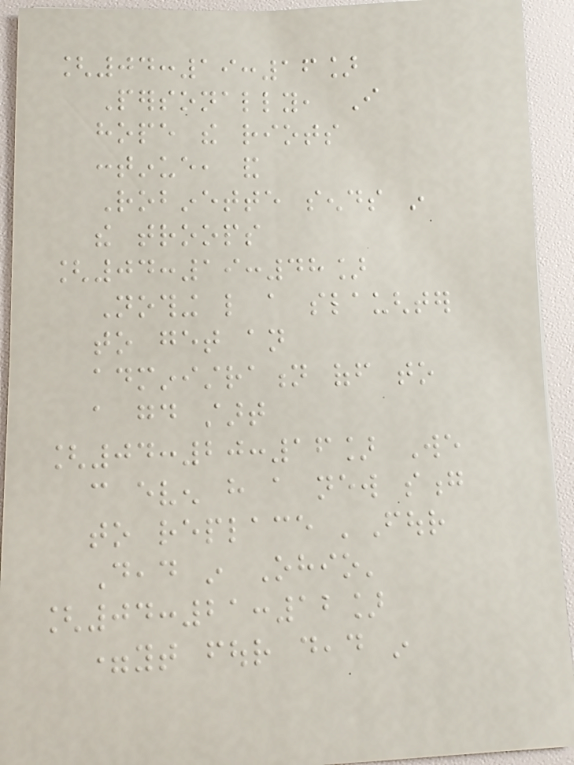[04:19:16]
Personally, I
hope the riots
continue, and
Robinette sends in
the troops
[04:19:48]
Nothing like a slaughter
to get an
administration off to
a good start
[04:20:16] We
can even have a new song
to replace 'Four
Dead in Ohio'
[04:21:12]
=yt four dead in
